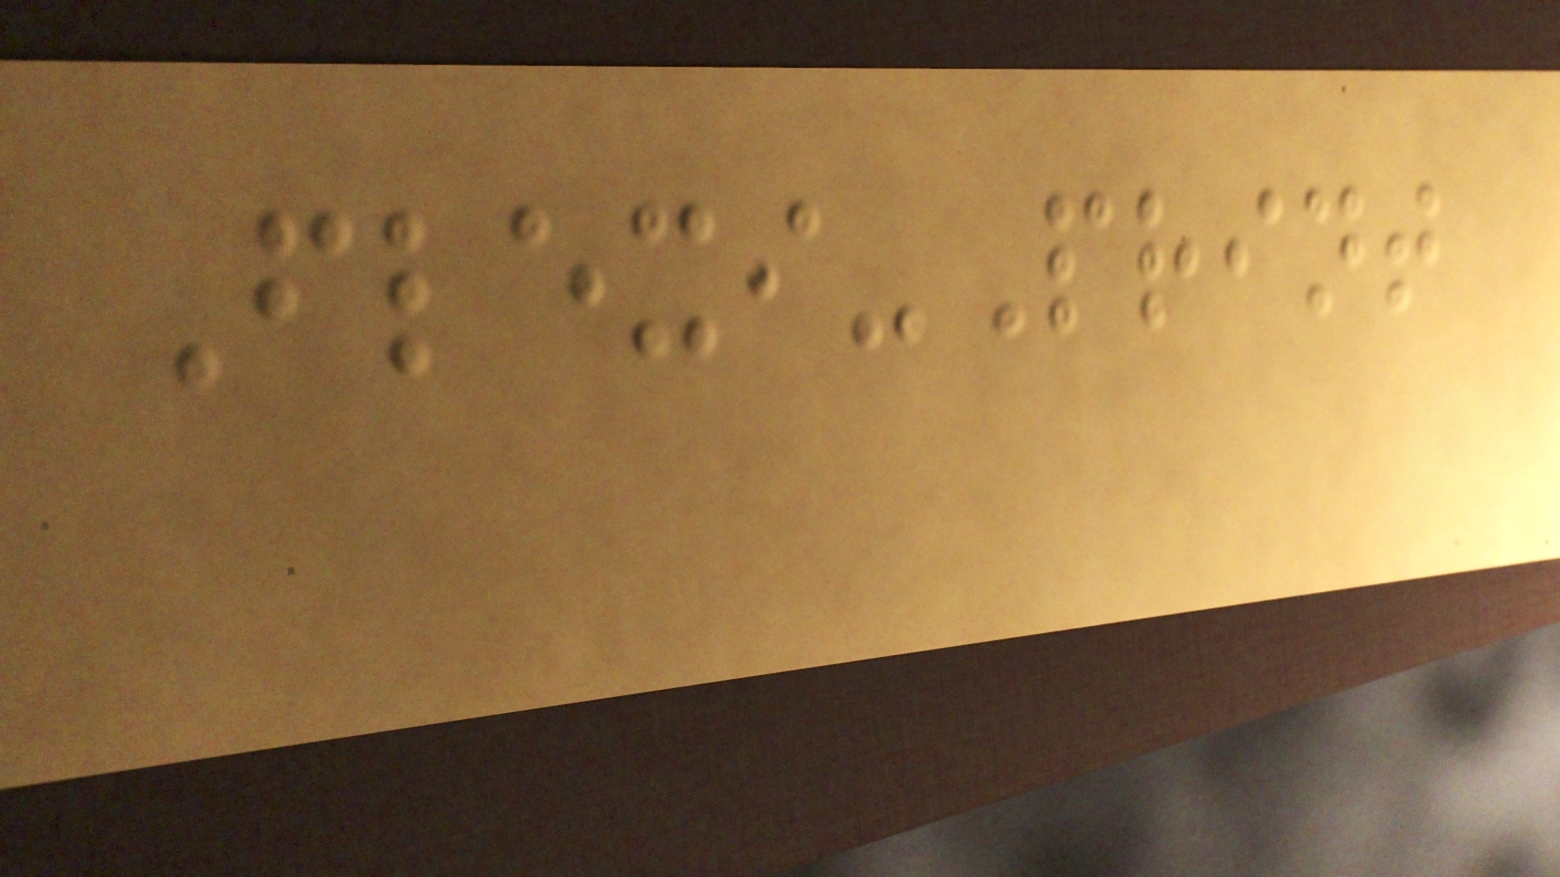Flexi-Print
